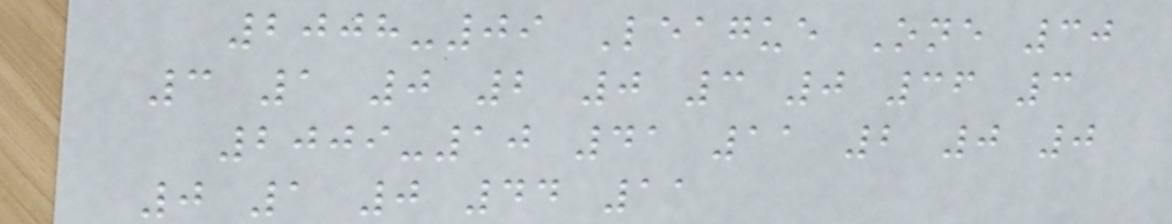2008-09 League One 30
3 1 0 2 0 3 0 36 3
2009-10 41 11 2 0 0
0 1 0 44 11
